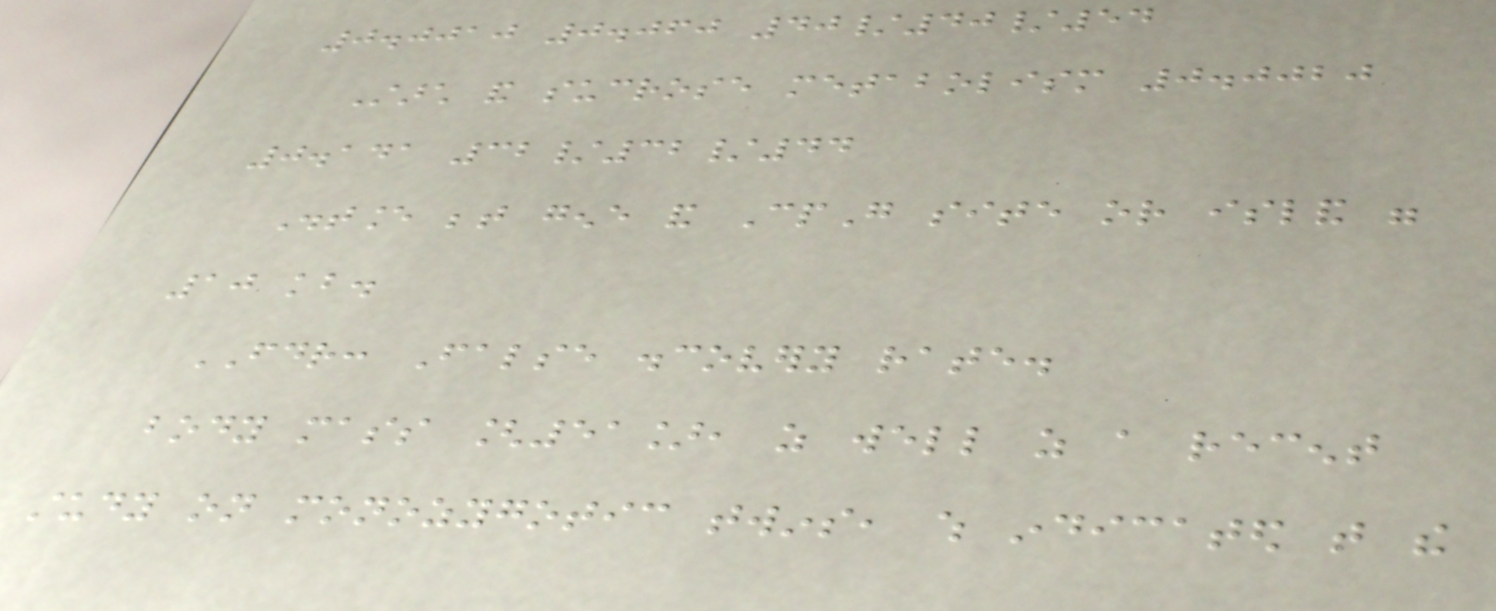0.0010 0.060 40/40/54
Starch and sucrose metabolism 0.0020
0.141 32/32/44
Distance between gene and CpG site or island were
10 kb.
FDR: False discovery rate.
body mass [51], as well as a recent
study on monozygotic twins, which indicated that the
